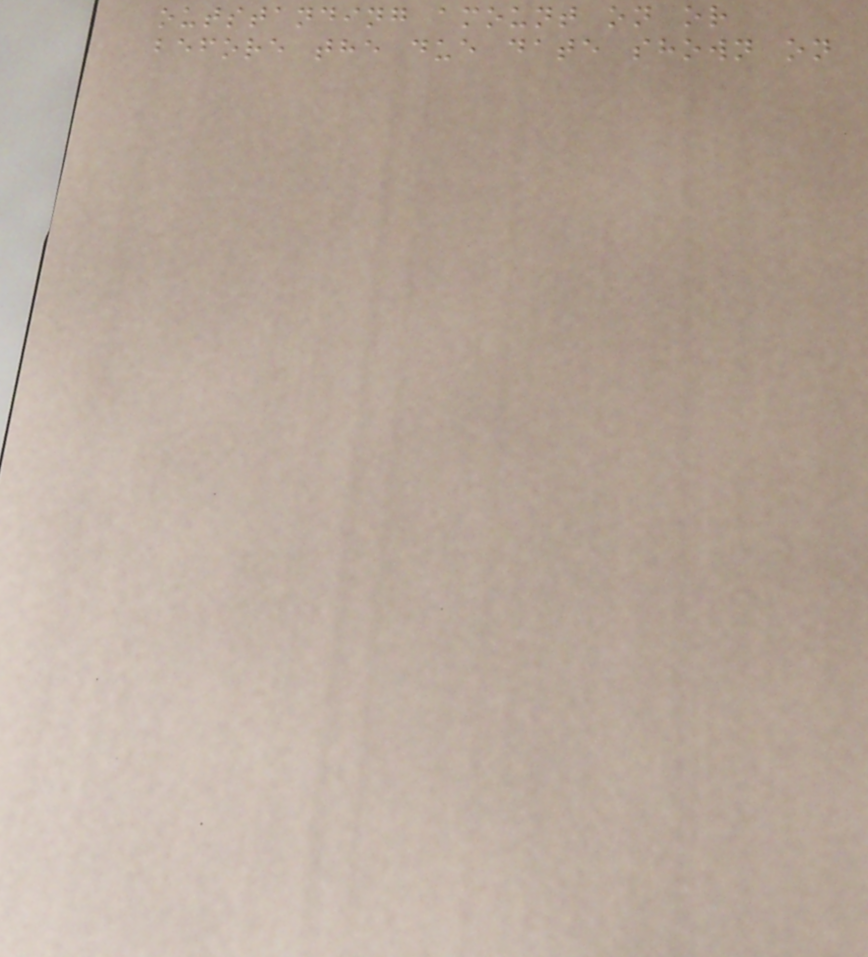outstanding amount on or
before the due date shown on
